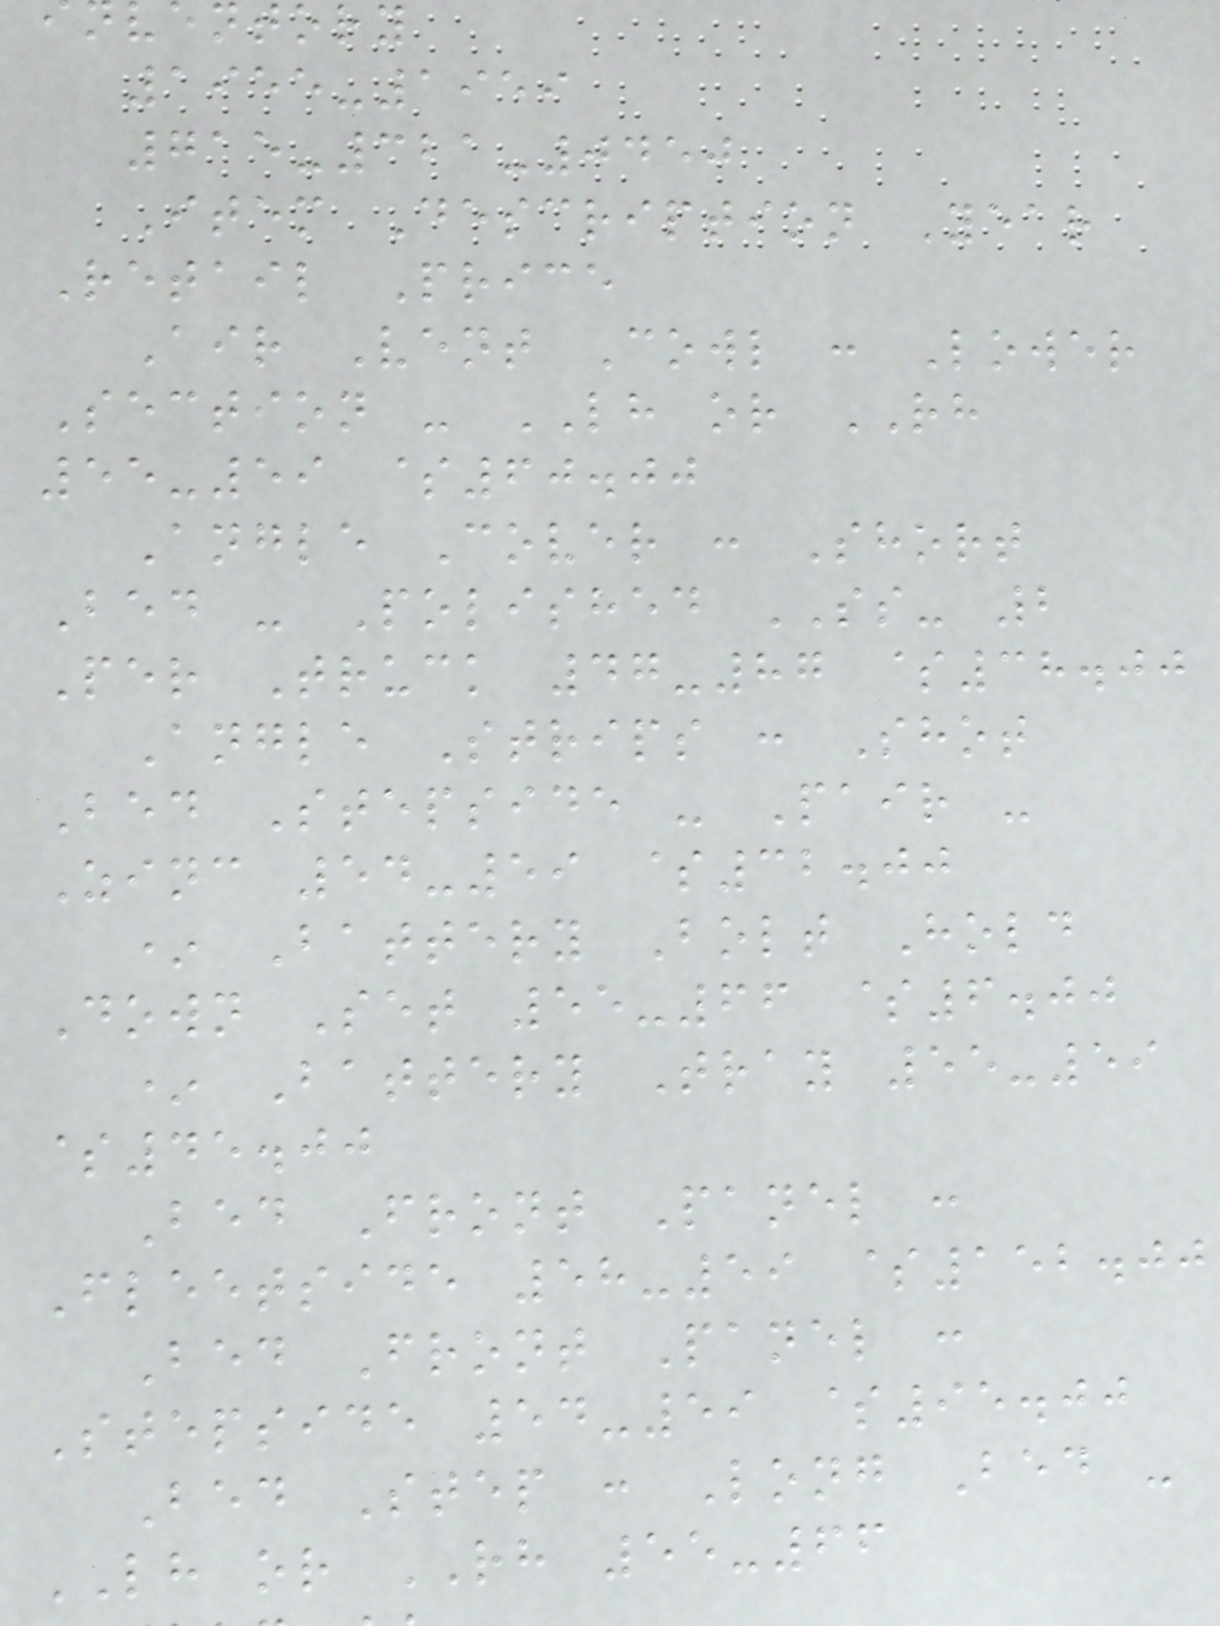ntory
1955-1959
715-321-0450
Item Description Year
Retail Price
Air Vent Cowl : Lower
Section - LH or RH
55-59 $60.00
Angle Cover : Short
Bed - Polished SS- 2
Per Truck 47-87 $38.00
Angle Strips : Shot
Bed Stepside - Pair -
Zinc 54-59 $32.00
* Battery Bolt Hold
Down Set 55-66 $6.00
* Battery Tray 55-59
$45.00
Bed Front Panel :
Fleetside 58-59 $152.00
Bed Front Panel :
Stepside 54-59 $95.00
Bed Step : Long Bed -
LH or RH 55-66
